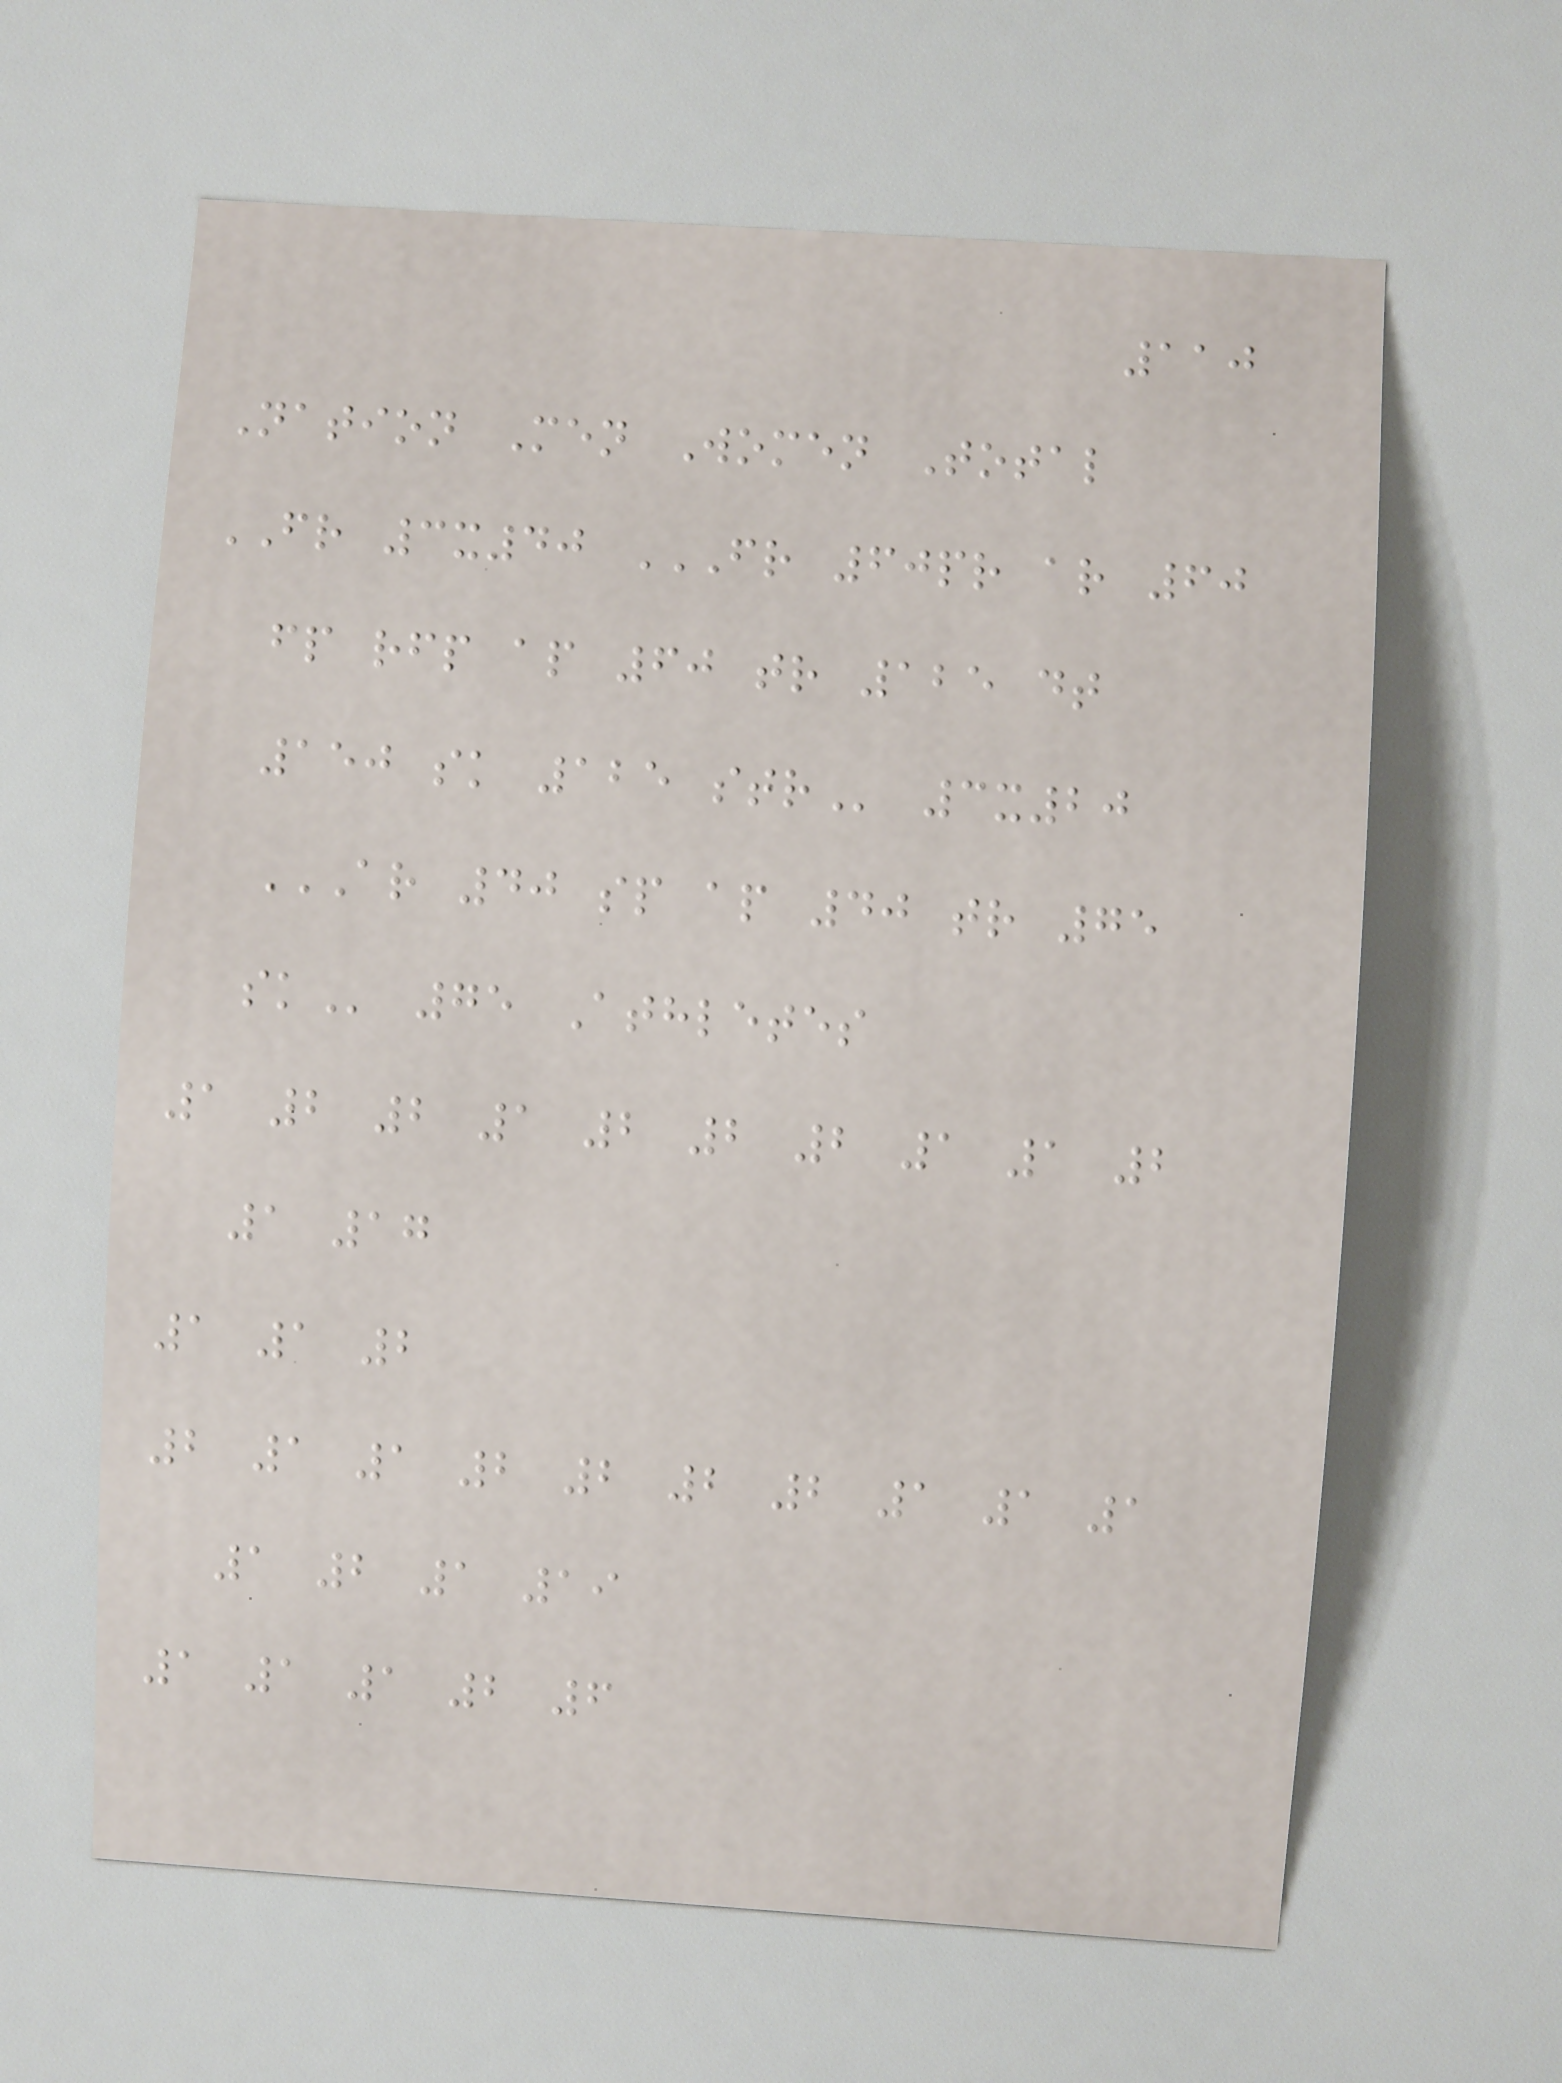110
Nation Men Women Total
FR 3x40 FR 60PR AR 60
FP RFP AP 60 TR 125 DT
150 SK 125 STR 3x20
AR 40 SP AP 40 TR 75
SK 75 Athletes
1 2 2 1 2 2 2 1 1 2
1 17
1 1 2
2 1 1 2 2 2 2 1 1 1
1 2 1 19
1 1 1 2 6
